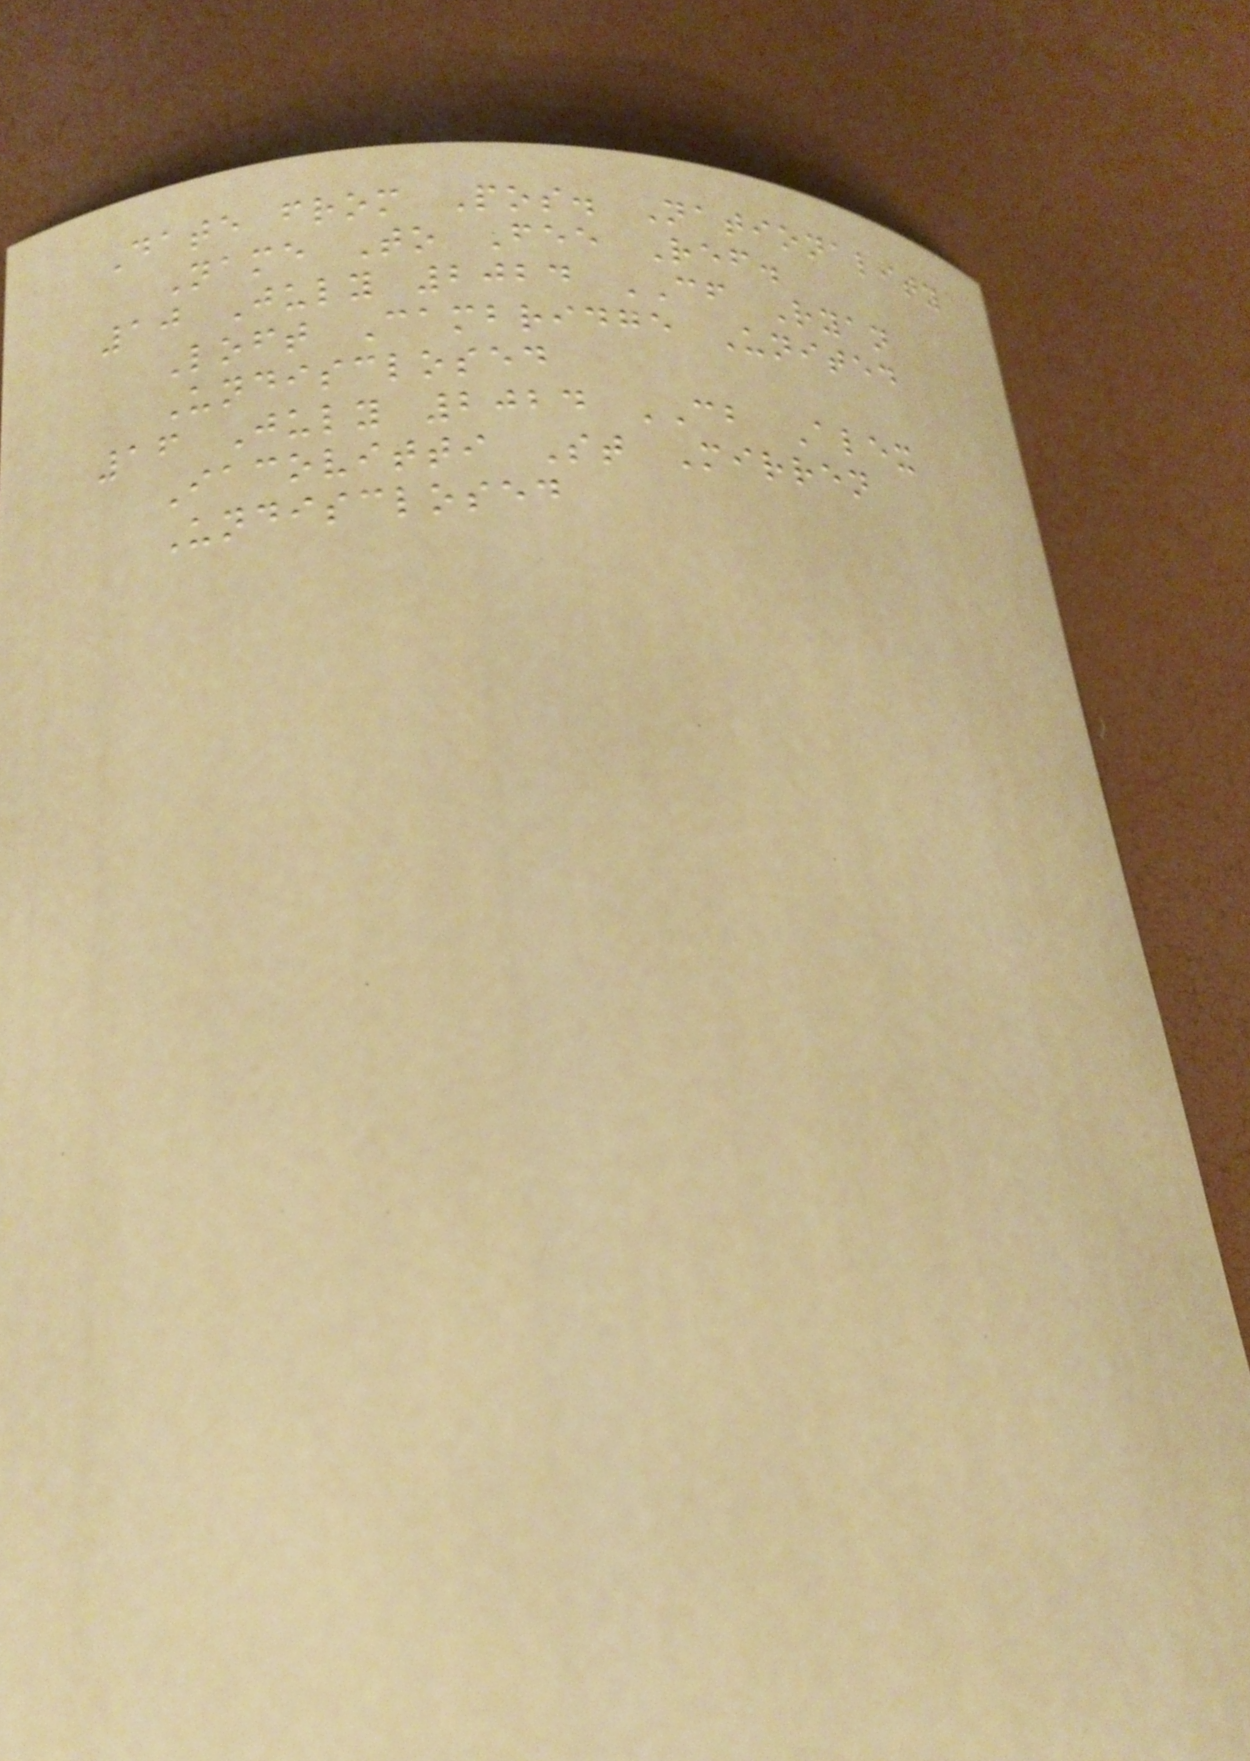Date from Pos. Nationality
Name To Fee Ref.
10 July 2024 CF Ryan
Loft Cambridge United
Undisclosed
16 July 2024 CB Alex
Iacovitti St Mirren
Undisclosed
